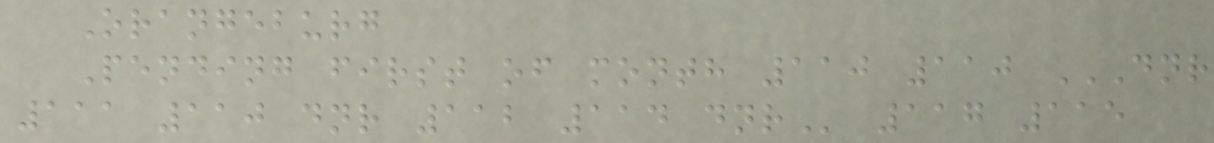Orangeburg
Pending first of month 110 110 DNR
111 110 DNR 112 114 DNR 117 115
